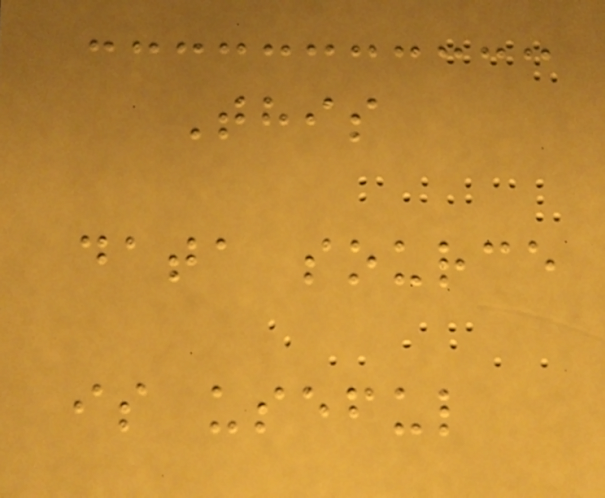This
data source
is useful
